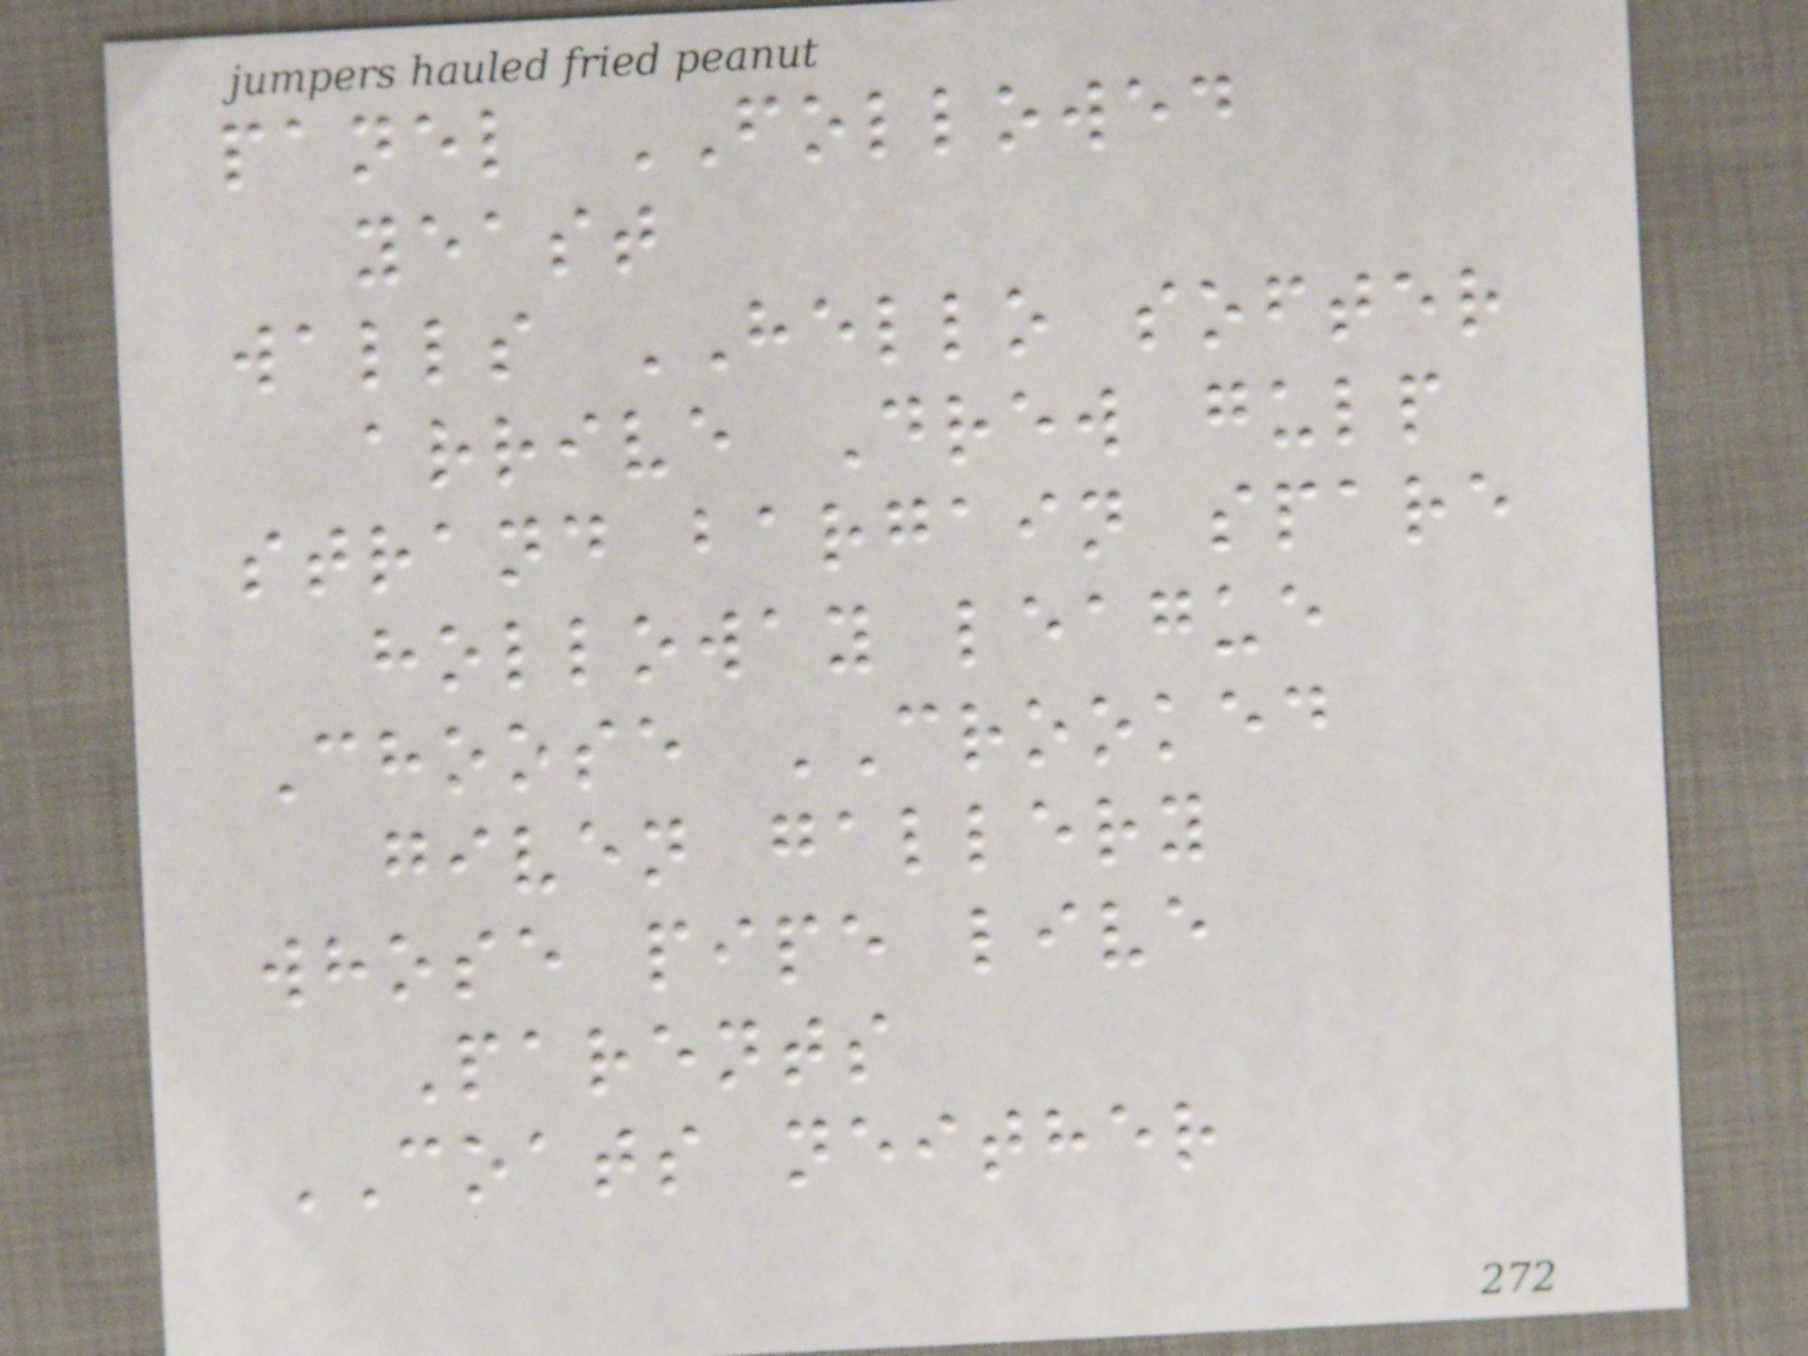panel FOLLOWED
yeast
walls HELLO softer
arrive Drew gulp
strand bargain spare
holloway league
Choose CROOKED
given gallery
whose pipe live
Parents
COATS neither
